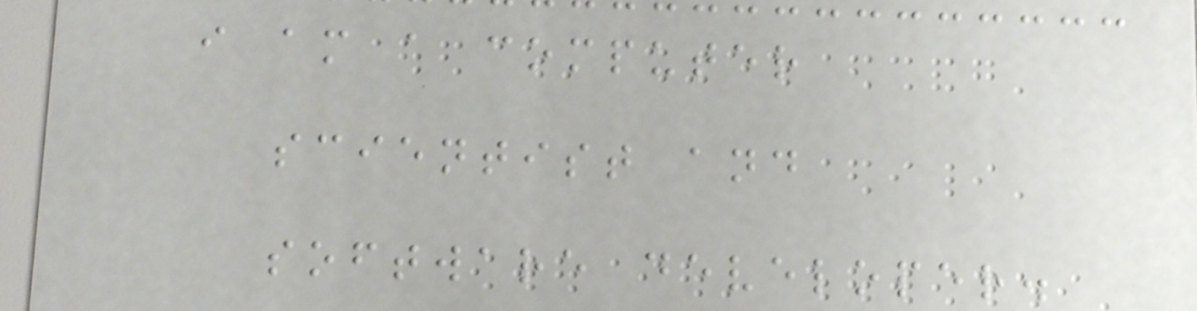i am a computer
scientist and
software developer.
